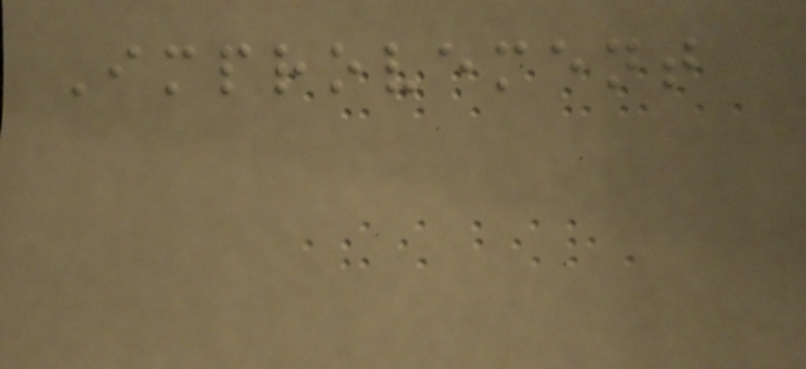Improvement
